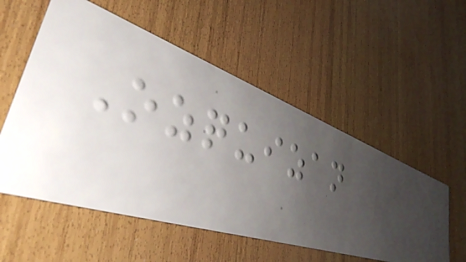Ozquizan
